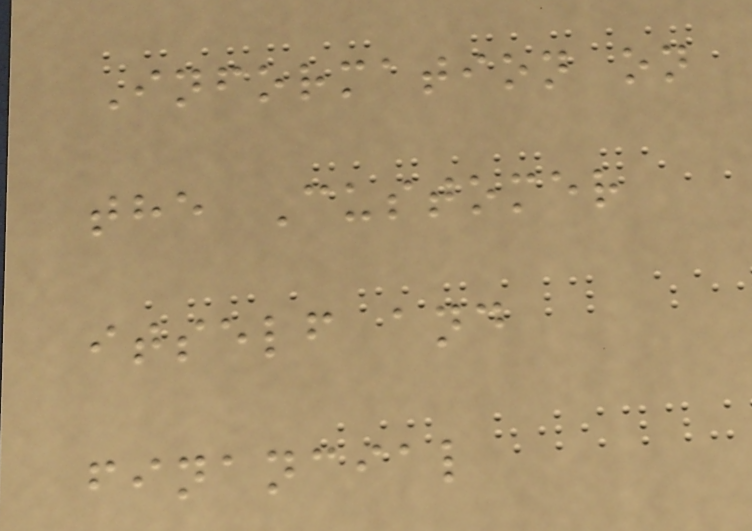Information on
the Customer
itself and
financial
